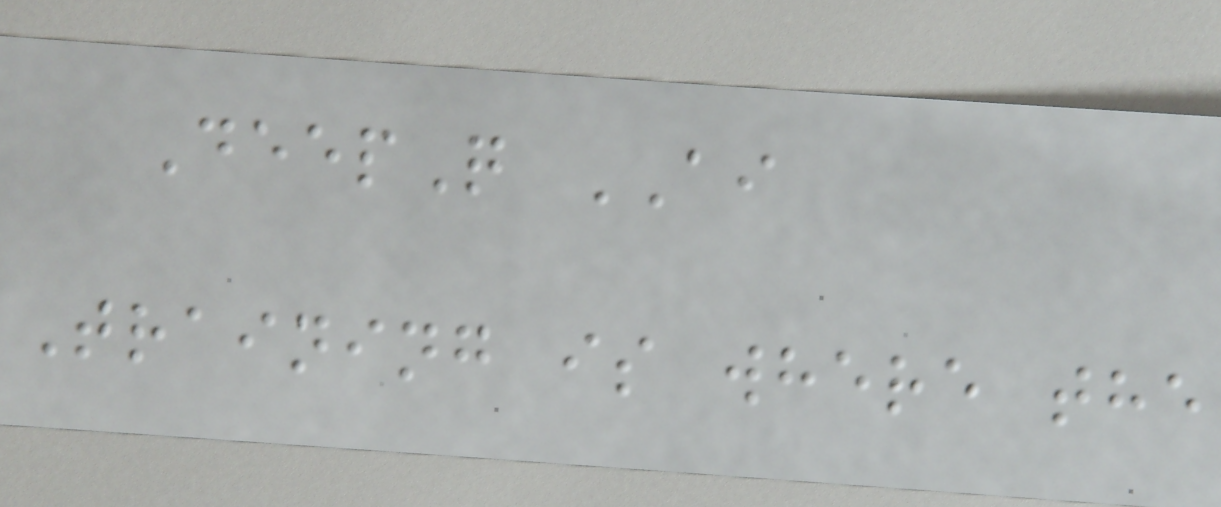DeepQ AI
Training is where the
